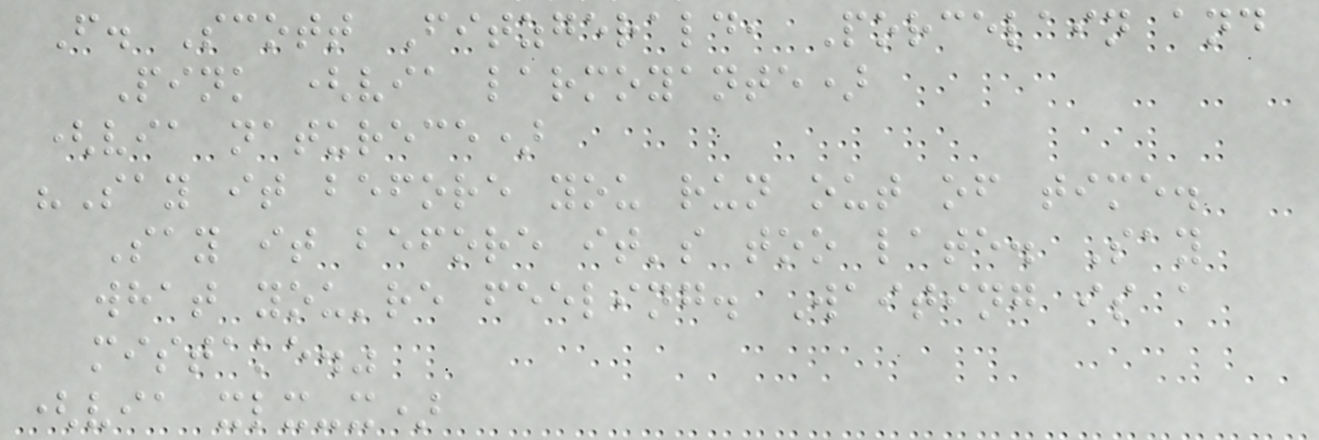F. Scott Fitzgerald, Porcelain and
Pink (via larmoyante)
(via naturece)
"Say it before you run out of time.
Say it before it's too late. Say
what you're feeling. Waiting is a
mistake."
(via xlx-x)
